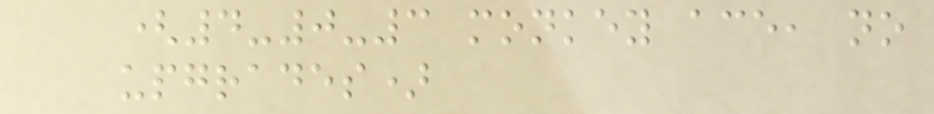(4-0-3 monkey ace, no
upgrades)
